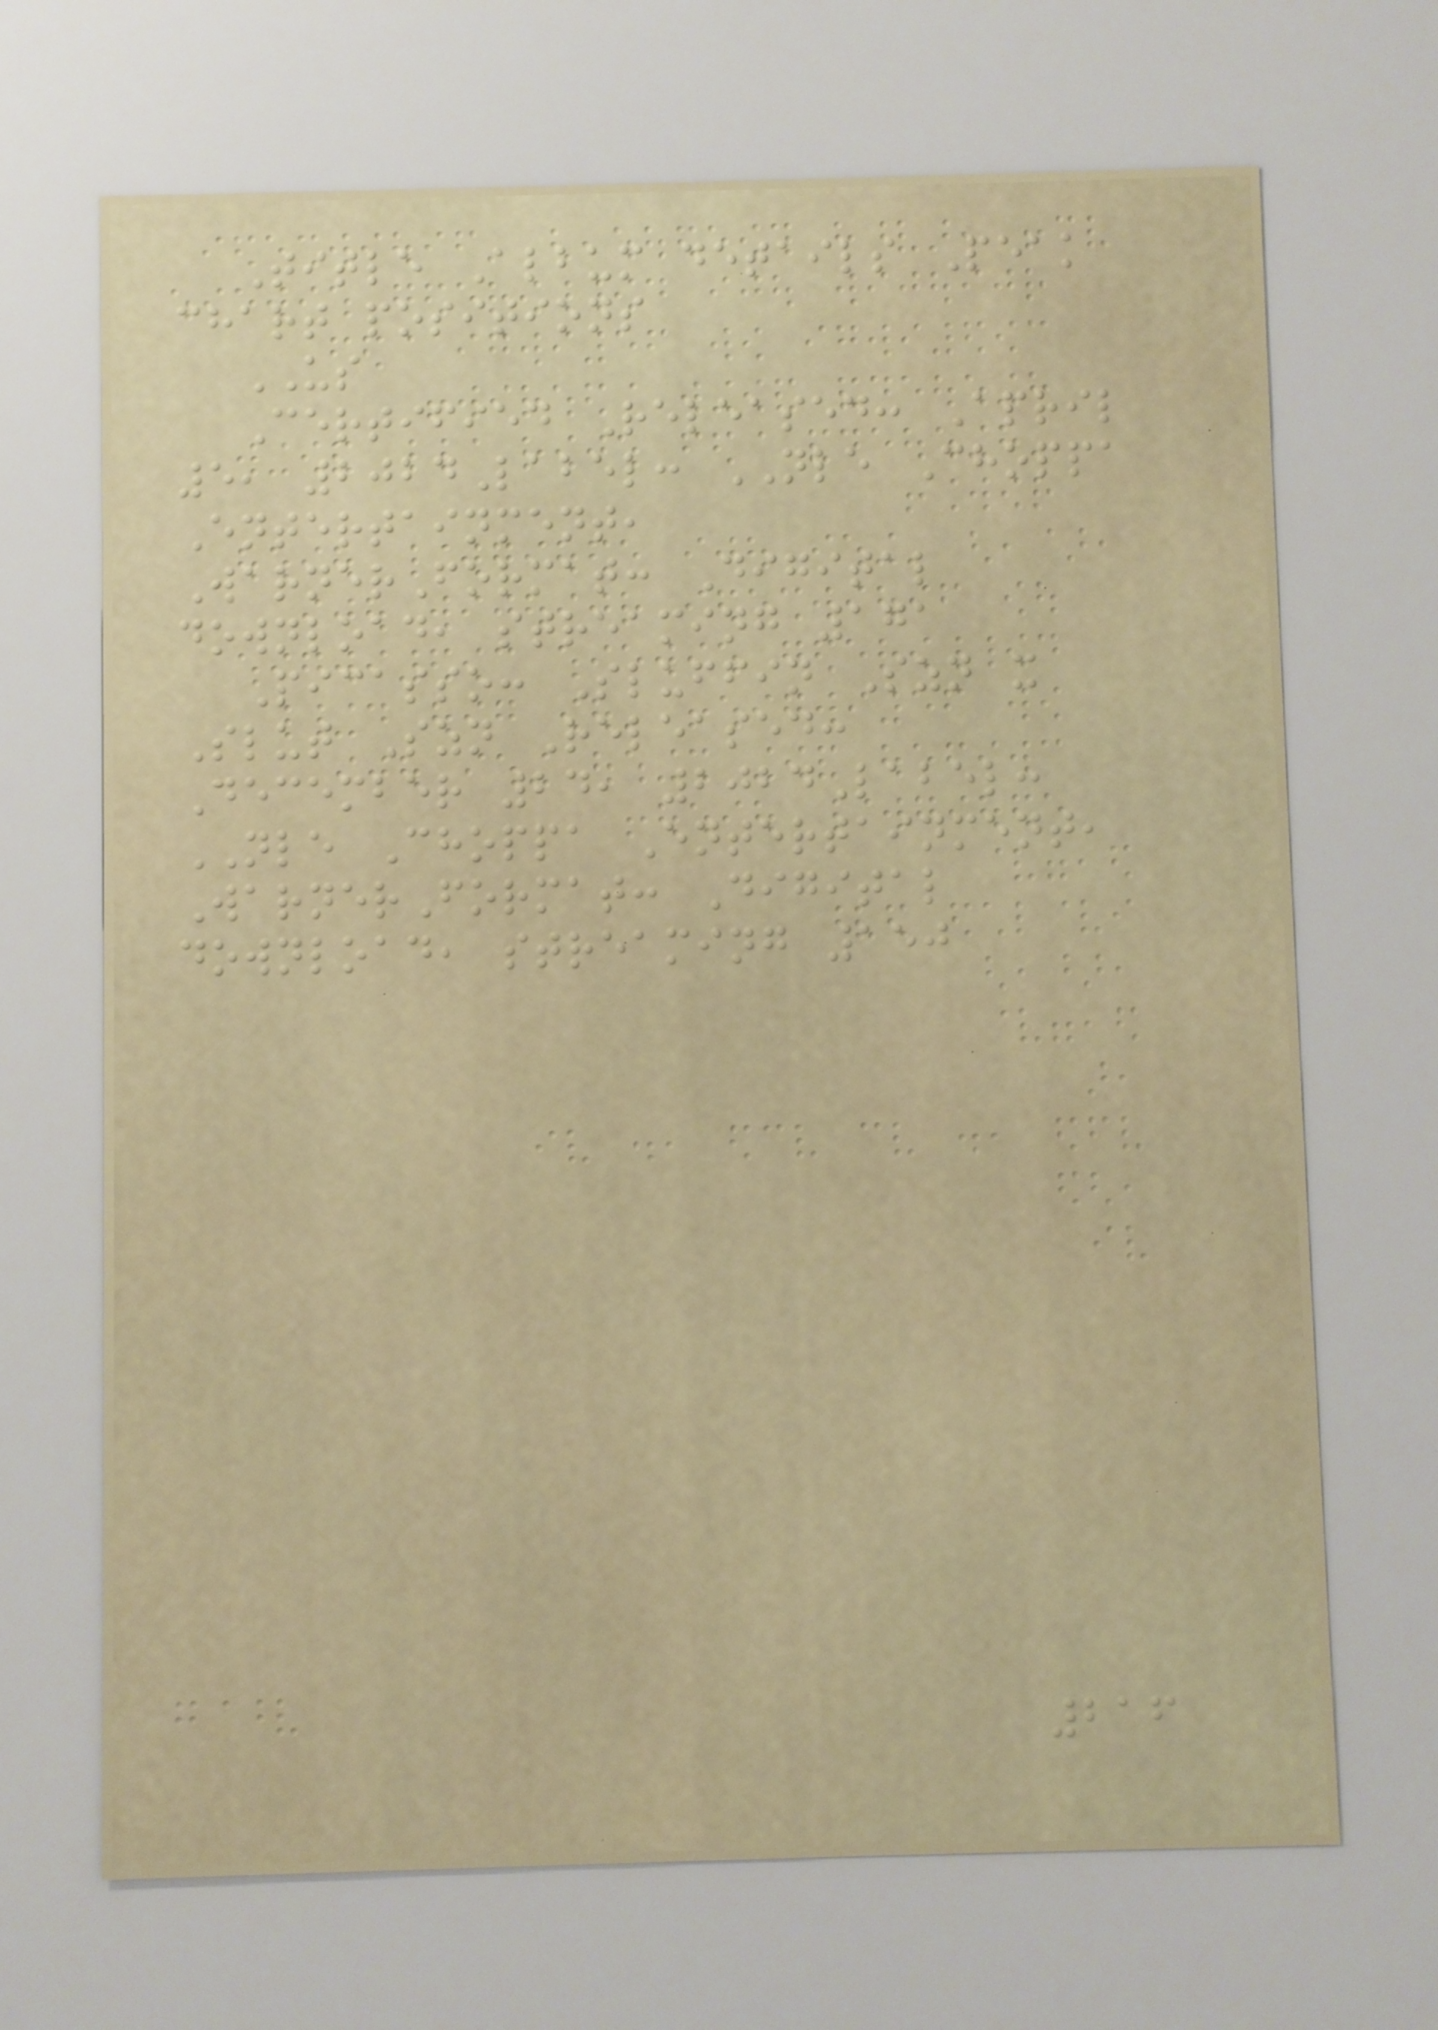Title Album details Peak
chart positions
US
Certified Released: April
5, 2024Label: NLE Choppa
Entertainment,
WarnerFormat: Digital
download, streaming 171
Picasso: Sluffin Szn x
Slut Szn Released:
December 24, 2024Label:
NLE Choppa Entertainment,
WarnerFormat: Digital
download, streaming 150
216
